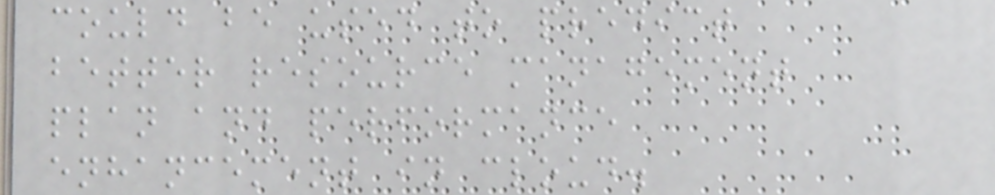could be used to predict
better resource management
plan and performance
enhancement in cloud.
